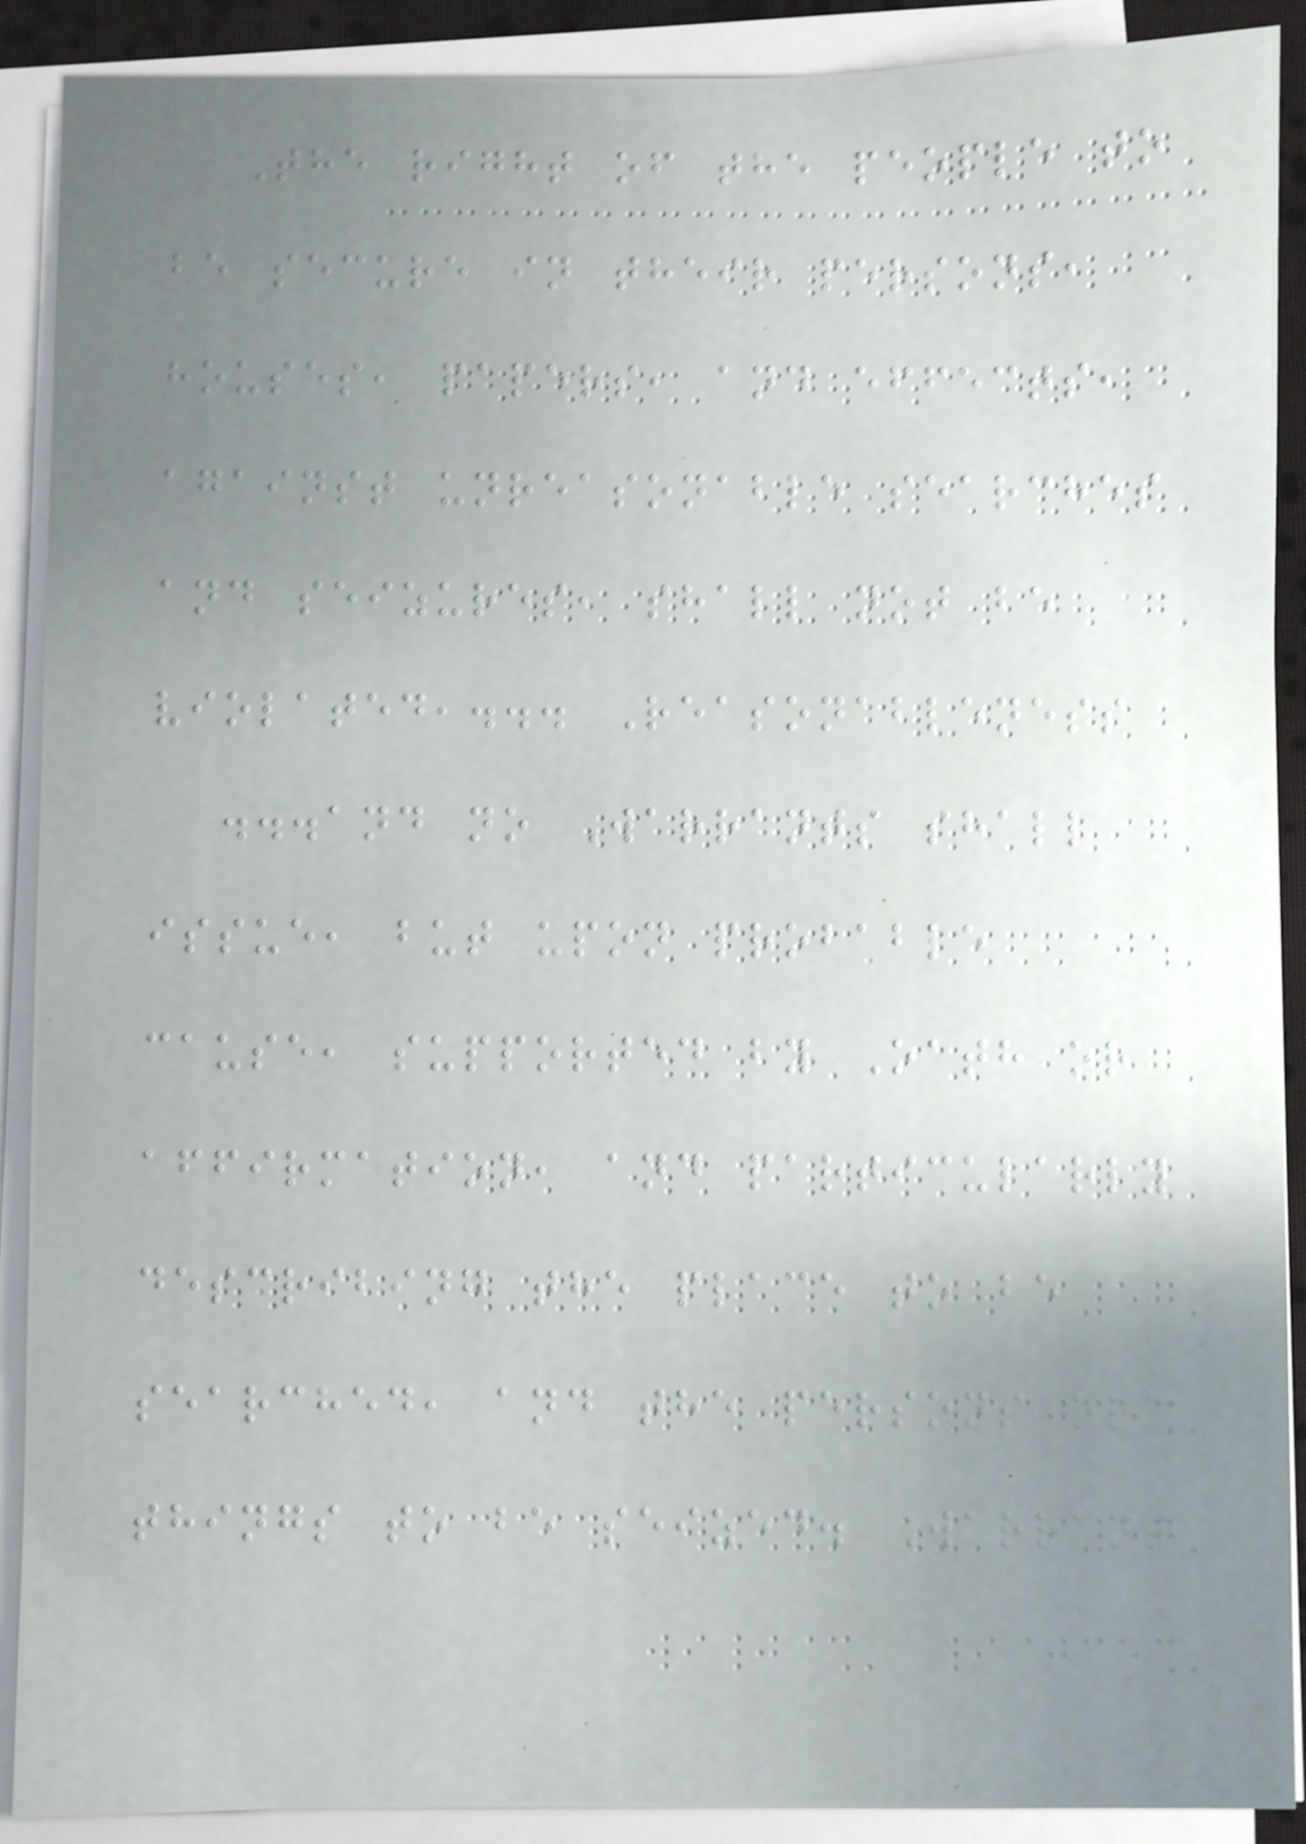The right of the people to
be secure in their persons,
houses, papers, and effects,
against unreasonable searches
and seizures, shall not be
violated,... Reasonableness
...and no Warrants shall
issue, but upon probable
cause, supported by Oath or
affirmation, and particularly
describing the place to be
searched, and the persons or
things to be seized. Warrant
